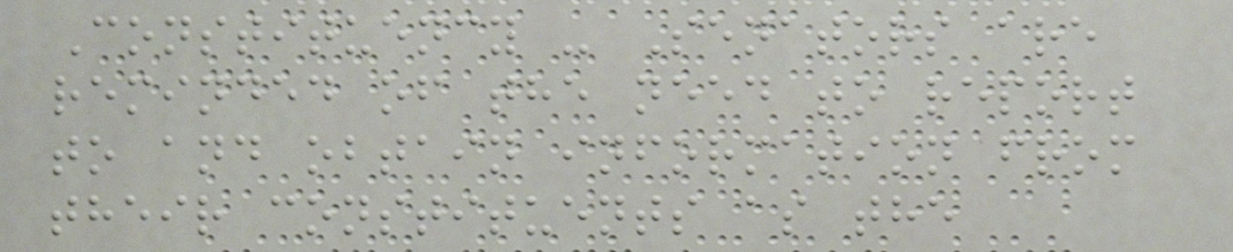Constituency - Senators are
reminded of the need to report
to and obtain information from
their constituents as the
